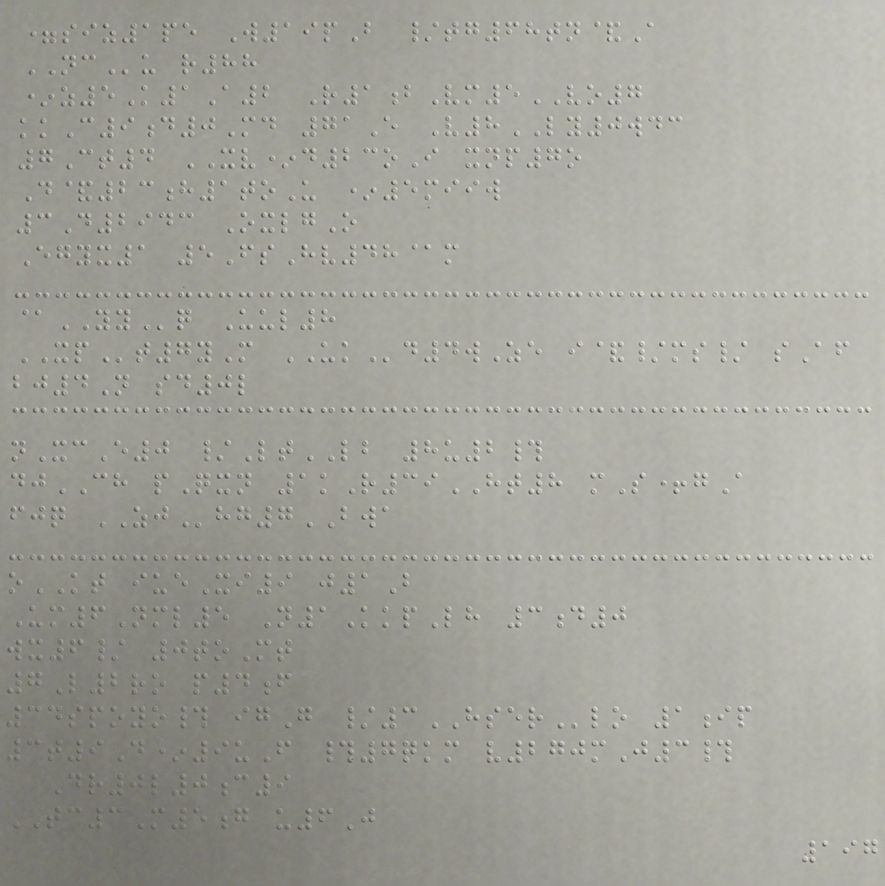=siz1pe W19pB /tg68tn&A
NCu r88
*z5K1A2 R1bVm5VO7
kkC9d0Md 71E V8LY0wdc
7Ct4 XV*d23oI xnp7o
D&23h1toU *5miiw
3D2943 OxlgO
Egyx1 5FsHv48@m
@YYq Uul8
XPt7yM UKd4wZe i&/ms/ sAf
bj4N sd0l
nXcE0 /LtLB 8u2#
djCH pQxn 1kR39HT8 mS+gA
fjq ZJhg7BWA
oKT iueXi9 j1B
Um6Nml5 N1KkpLh 3d0
wx6/ 0toMt
7L2ro p4f
34spoyo# igG /3HSERlo 1ip
3t9D*9uF #7qkm v270mJ3#
Dr0l0c9
TC3M5g u6J
197
